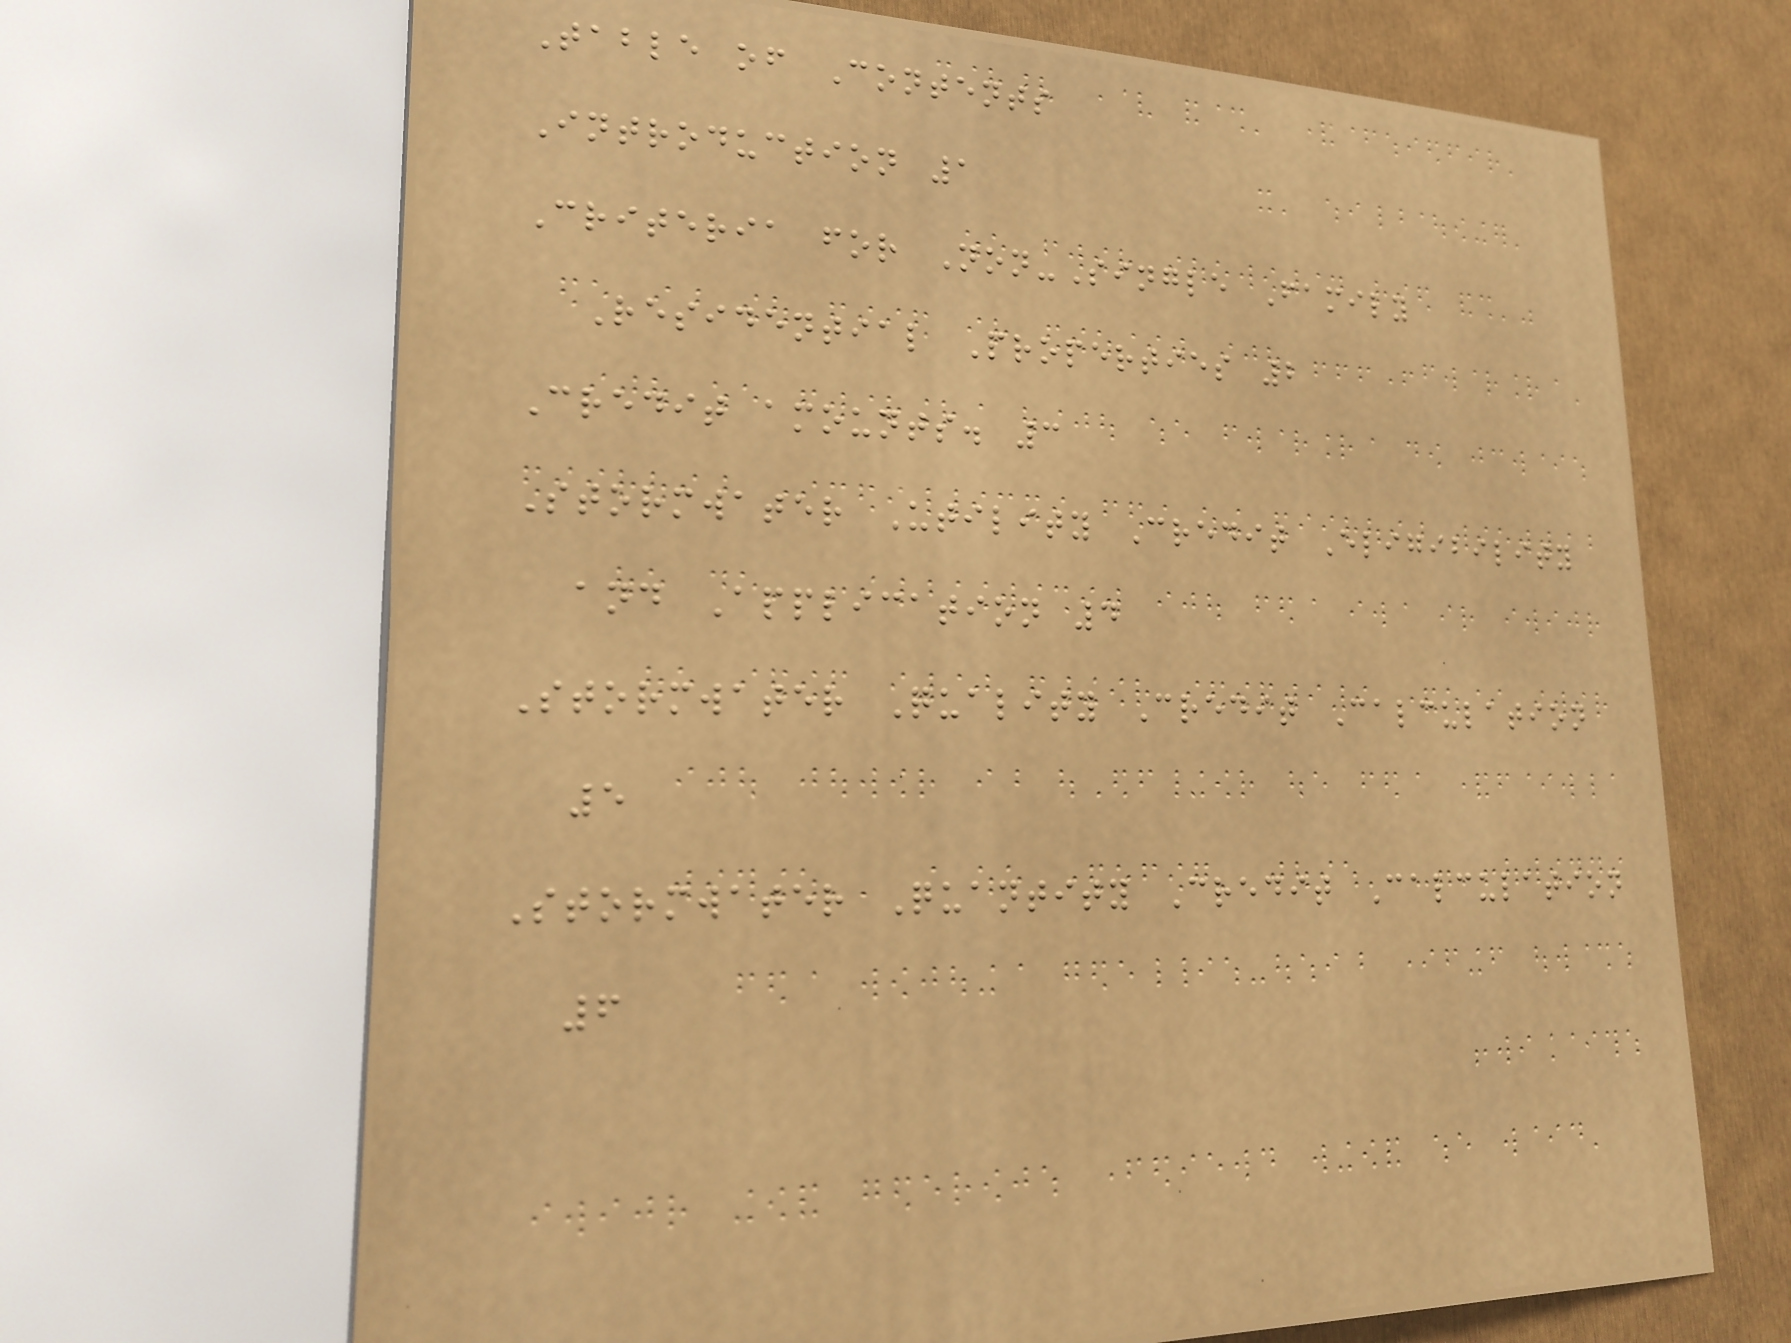Table of Contents
Introduction 1
Criteria for Non-Single Family
Residential Properties 2
Credit amounts. 3
Stormwater Utility Credit Eligibility
and Application 4
Stormwater Quality Credit Calculation
5
Stormwater Quantity Credit Calculation
6
